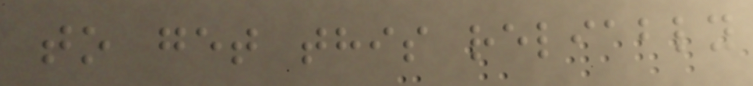to get this reliably
